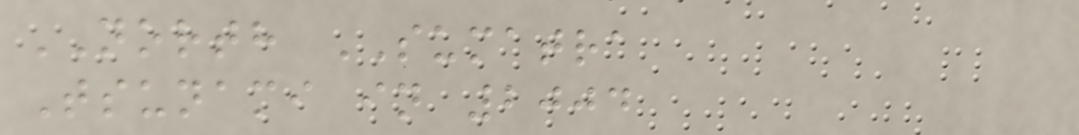NORTH SUMATRA
Tsunami in 2004
